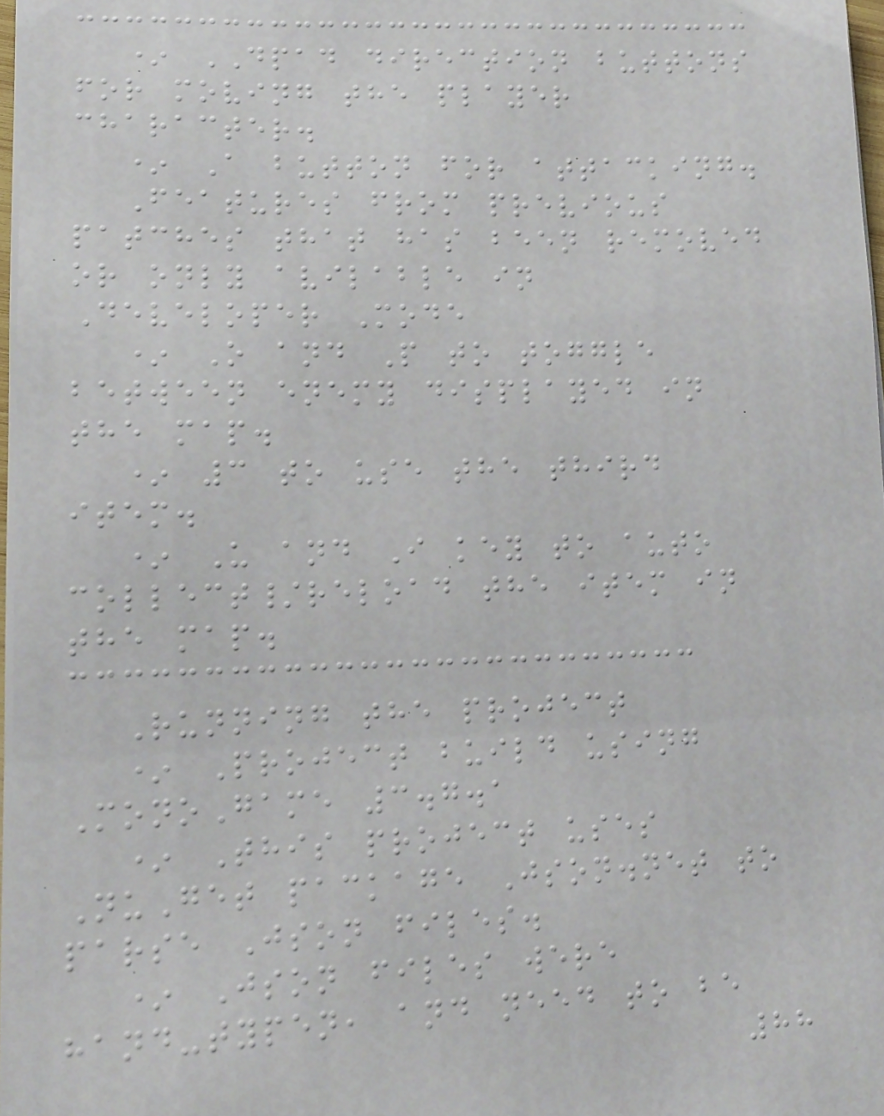* DPAD direction buttons
for moving the player
character.
* A button for attacking.
Features from previous
patches that has been removed
or only avilable in
Developer Mode
* O and P to toggle
between enemy displayed in
the map.
* 3 to use the third
item.
* U and I key to auto
collect/reload the item in
the map.
Running the project
* Project build using
MonoGame 3.7.1
* This project uses
NuGet package Json.net to
parse Json files.
* Json files were
hand-typen, and need to be
88
